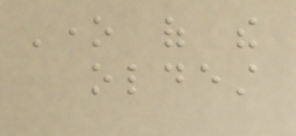One of the
oldest
